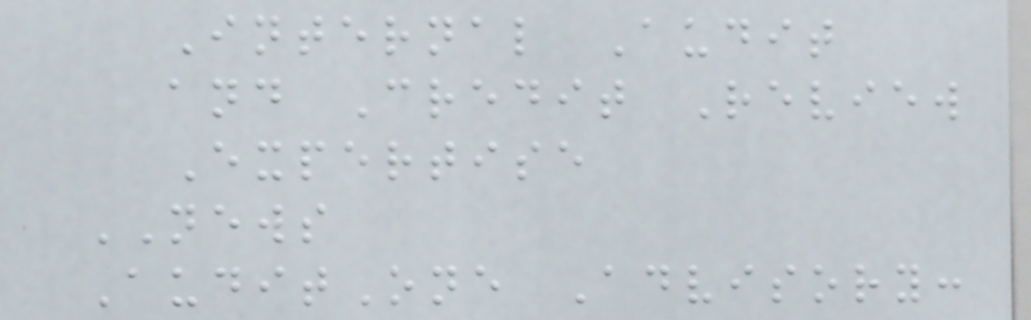Internal Audit
and Credit Review
Expertise
NEWS
AuditOne Advisory:
